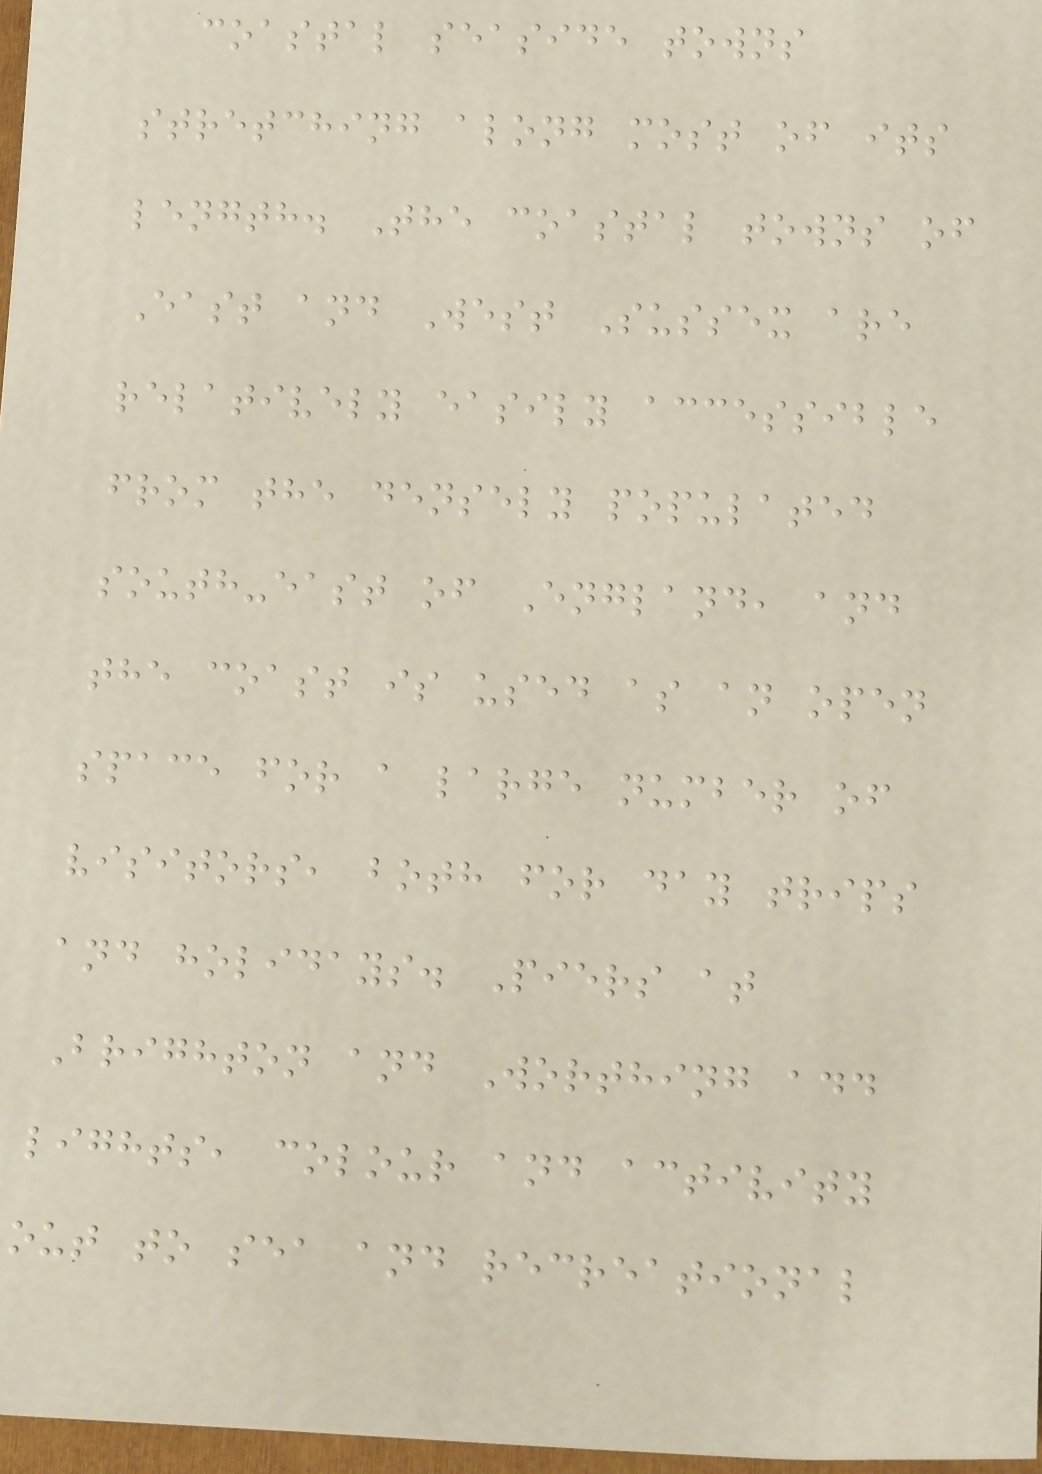coastal seaside towns
stretching along most of its
length. The coastal towns of
East and West Sussex are
relatively easily accessible
from the densely populated
south-east of England, and
the coast is used as an open
space for a large number of
visitors, both for day trips
and holidays. Piers at
Brighton and Worthing add
lights, colour and activity
out to sea and recreational
